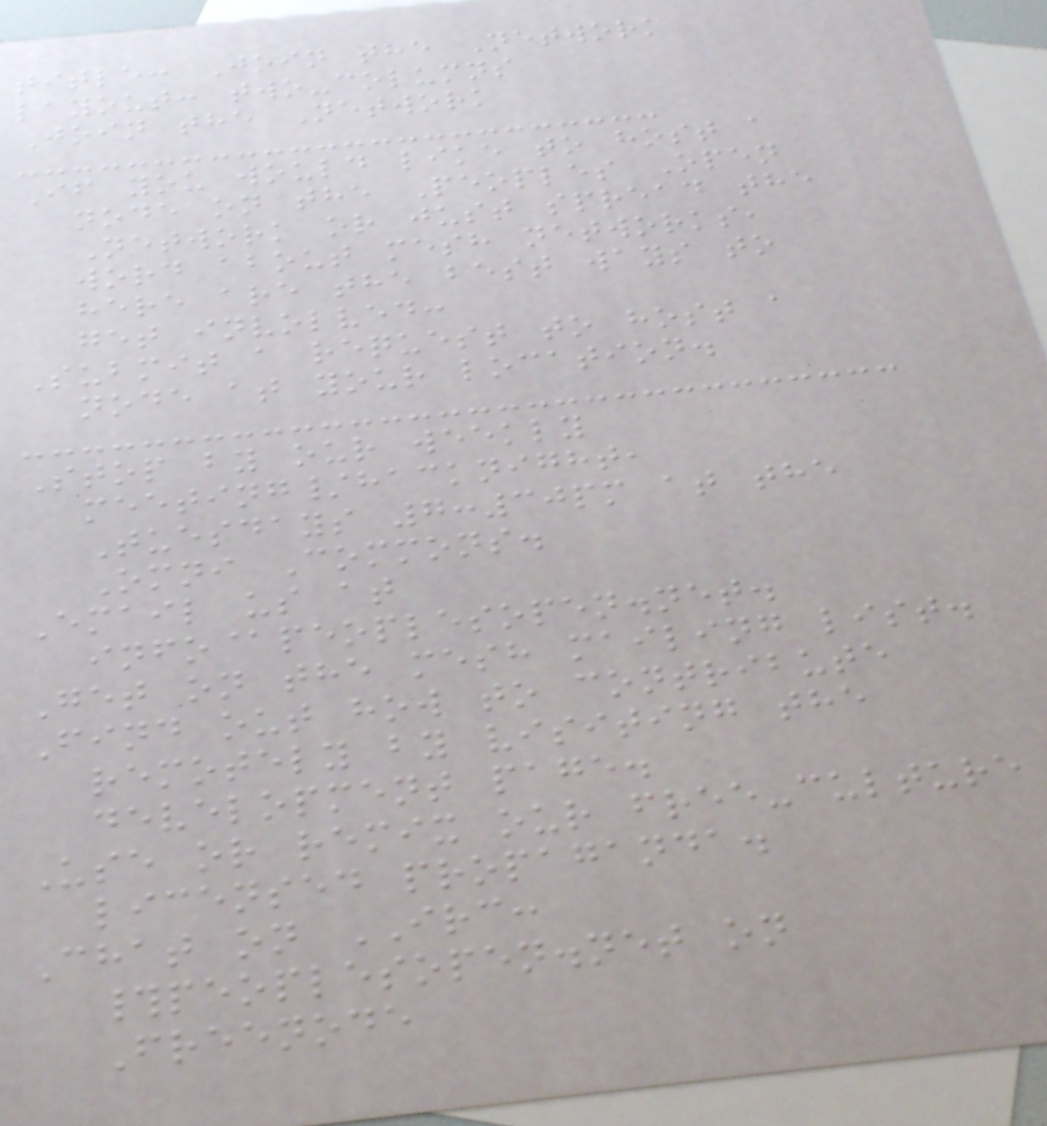title: Join the Network
layout: two-columns
Join the Network
If you would like to host a
node on the Peoples Open
Network or just spread the
word about mesh networks,
here are the best ways to
get involved:
Submit a request to host a
node at your location.
Stop by our weekly
meeting/hacknight,
Tuesdays 7:30pm at the
Omni Commons.
Email us at
info@peoplesopen.net.
Get on the mesh mailing list.
Find out how to contribute
remotely by visiting the
development page.
Use or remix our free-culture
licensed propaganda.
Chat on IRC:
#peoplesopen.net on
Freenode
